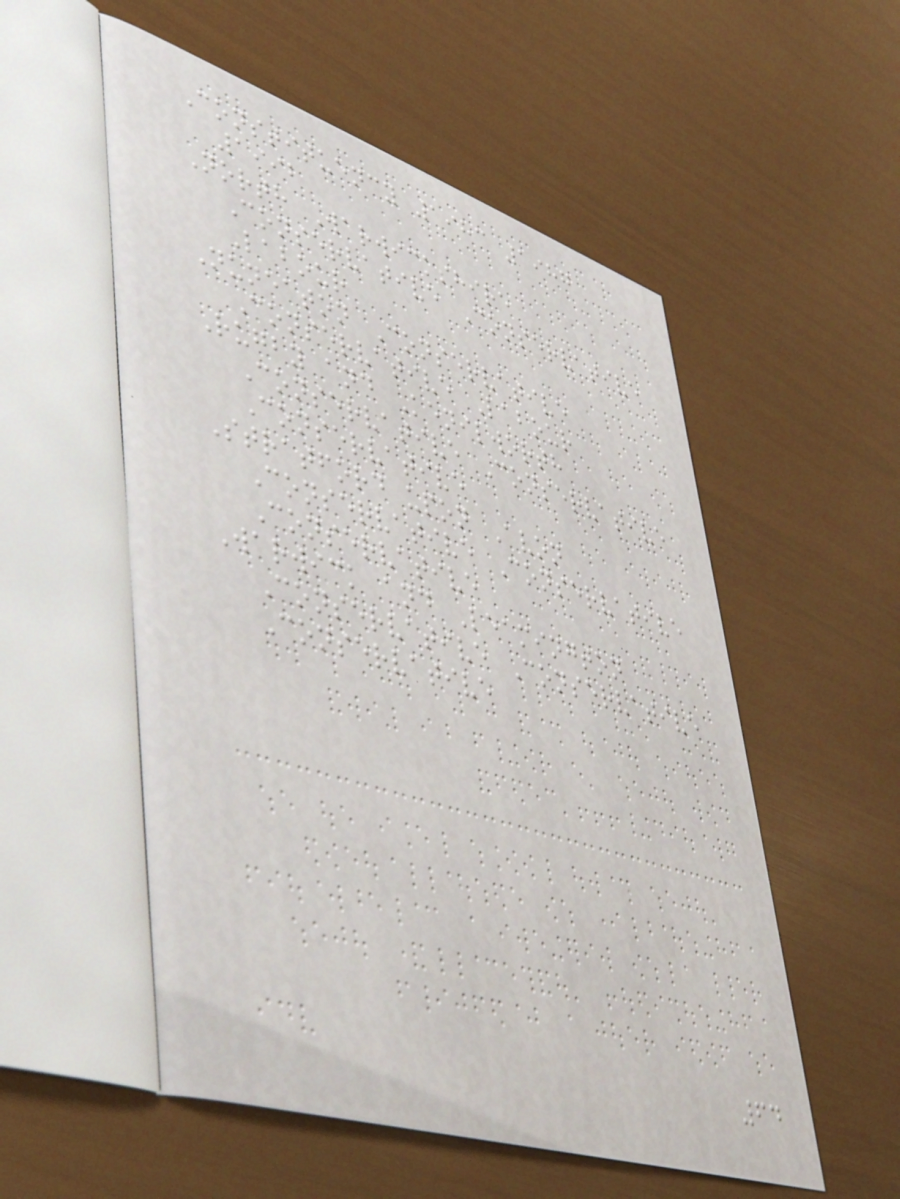Constituency 1983 1987
1992
North Warwickshire
Conservative Conservative
Labour
Nuneaton Conservative
Conservative Labour
Rugby and Kenilworth
Conservative Conservative
Conservative
Stratford upon Avon
Conservative Conservative
Conservative
Warwick and Leamington
Conservative Conservative
Conservative
64
